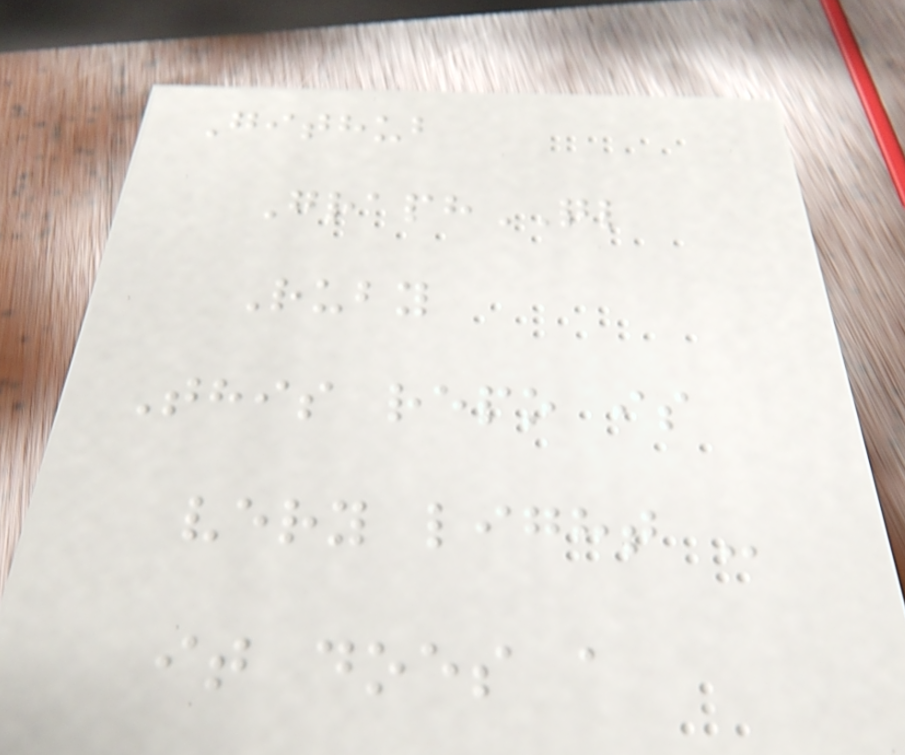Github
GraphQL
Ruby
This repo is
very light -
it does a
